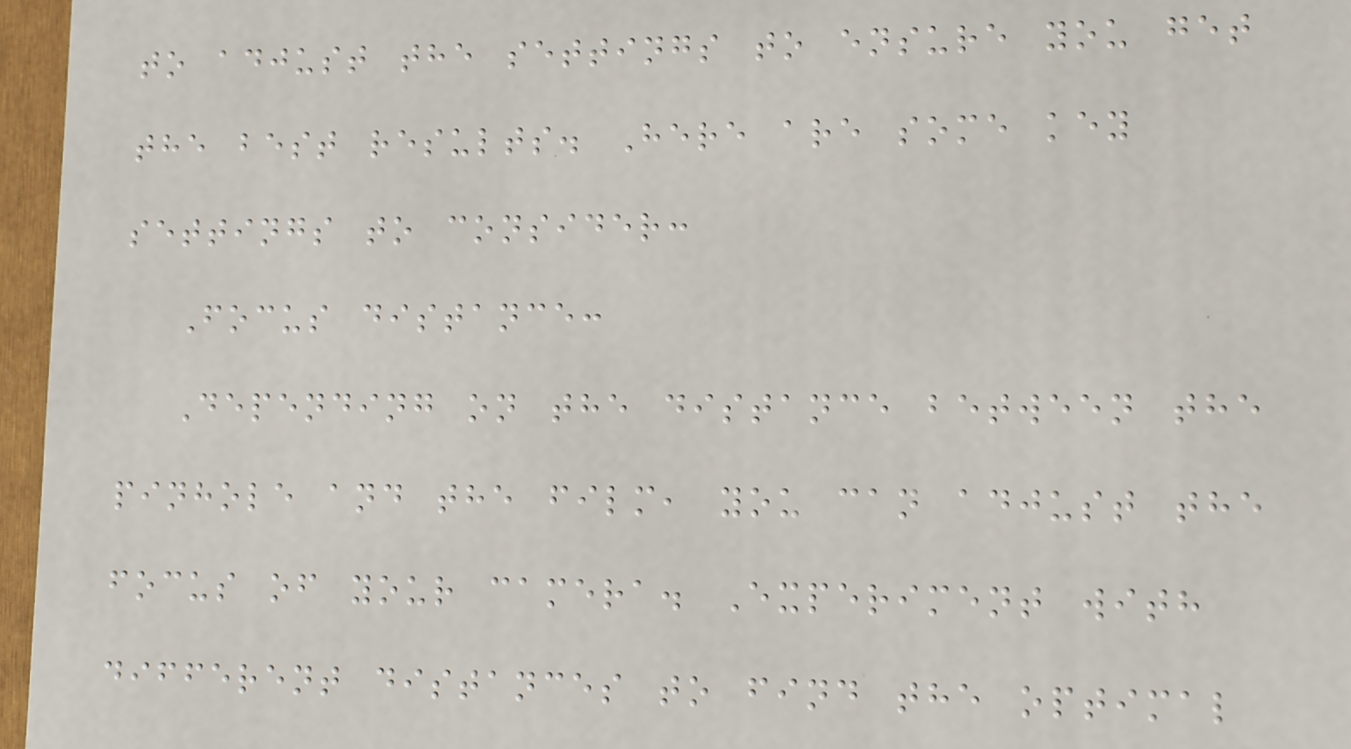to adjust the settings to ensure you get
the best results. Here are some key
settings to consider:
Focus distance:
Depending on the distance between the
pinhole and the film, you can adjust the
focus of your camera. Experiment with
different distances to find the optimal
